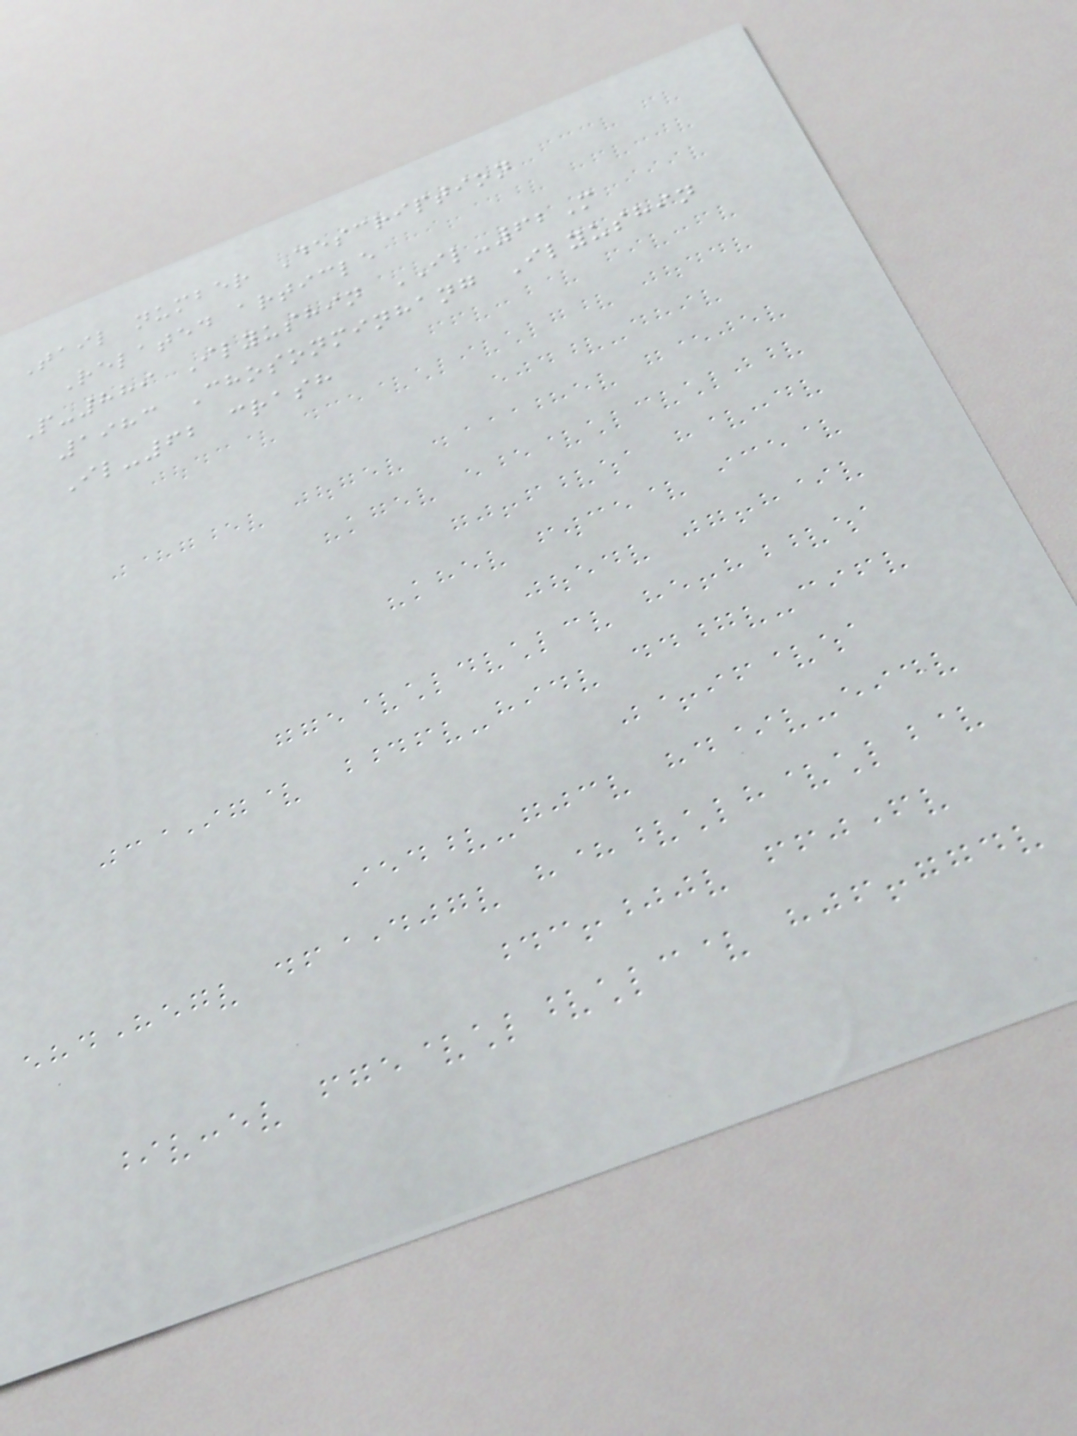Tail number Description
Related article
P-889 Ilyushin IL-62M
1983 Chosonminhang Ilyushin
Il-62 crash
